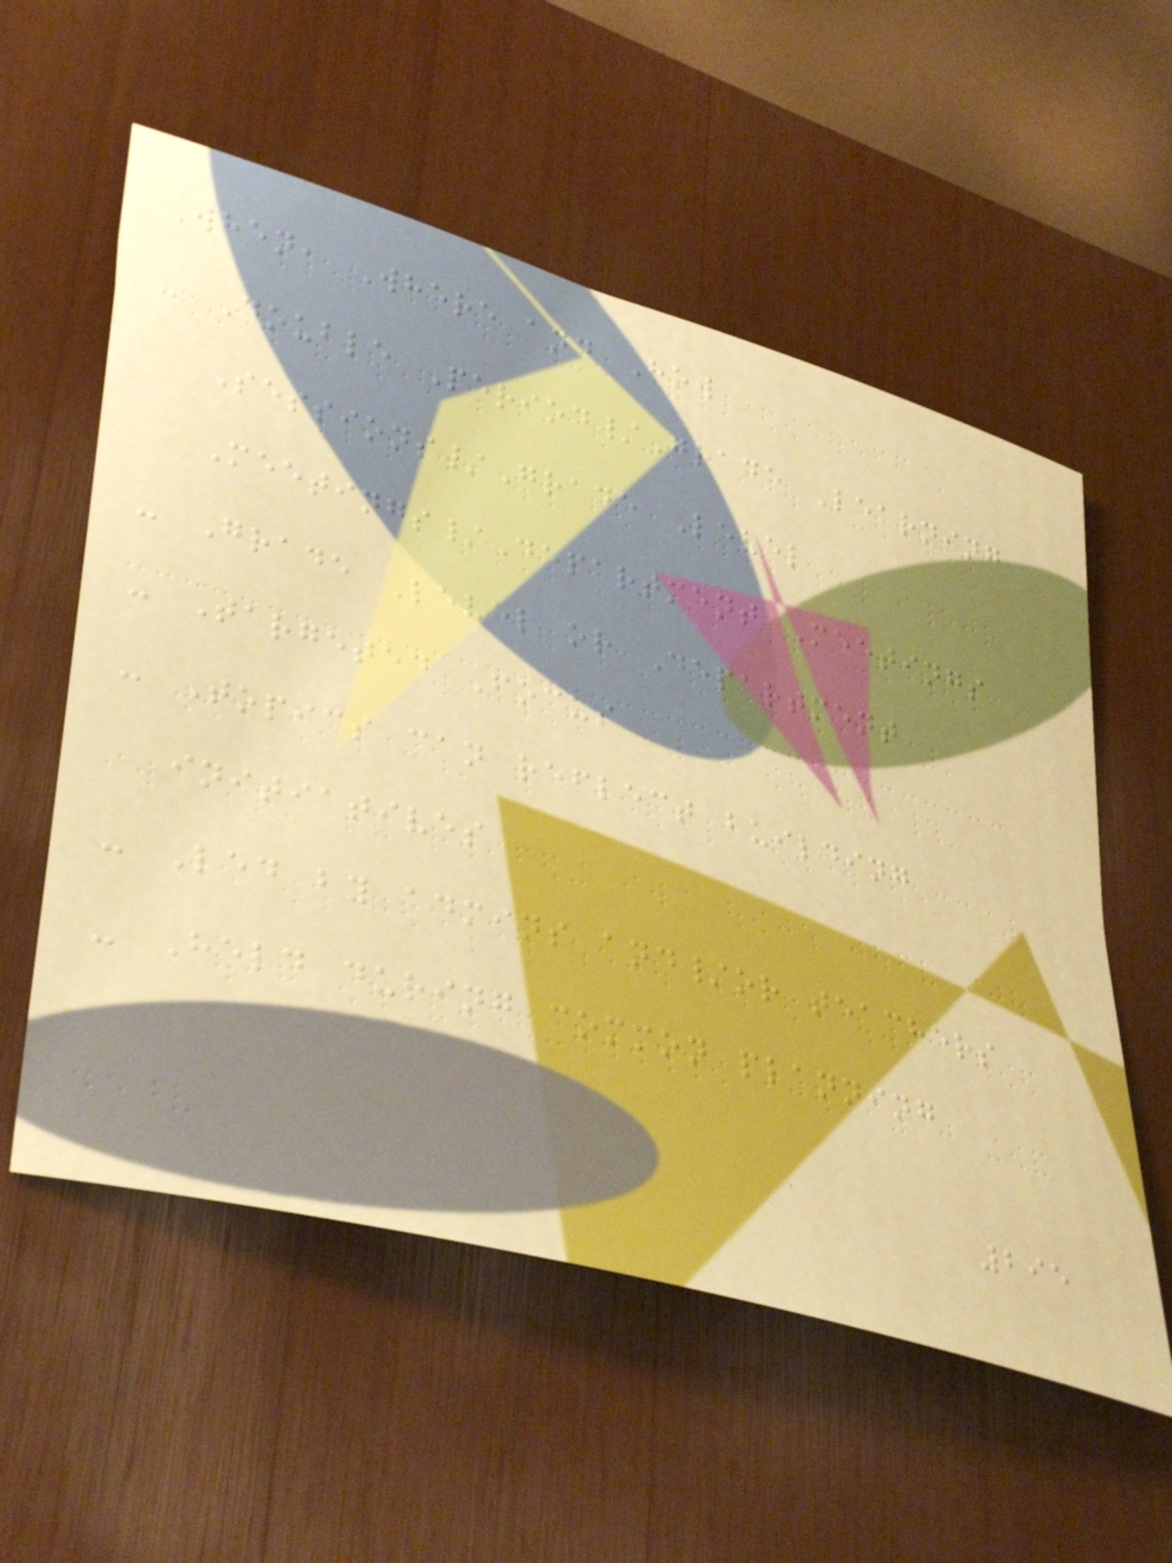When, Where and How
- Double Period/Grade Learning
Sessions/Grade Level
Meetings/Department Meetings
- Grade Level or Department
- Targeted Focus
- Topics can reflect building
initiatives
- Led by admins and/or teachers
- Held during common planning
295
